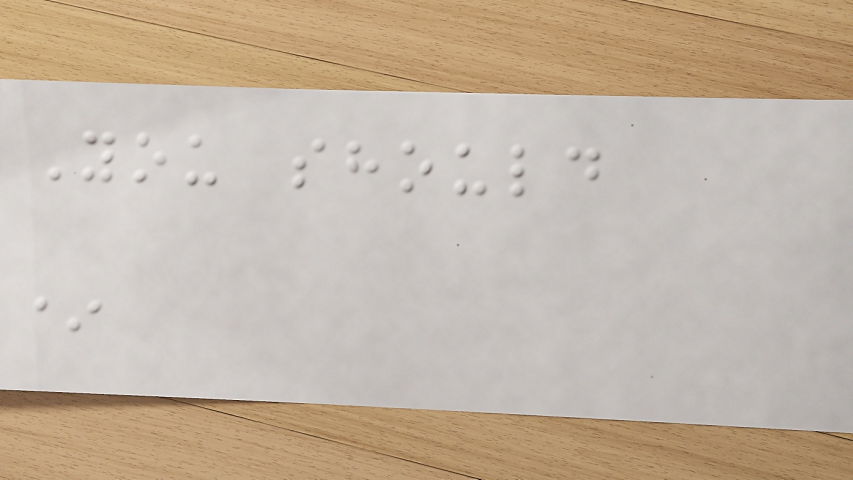You should
*
